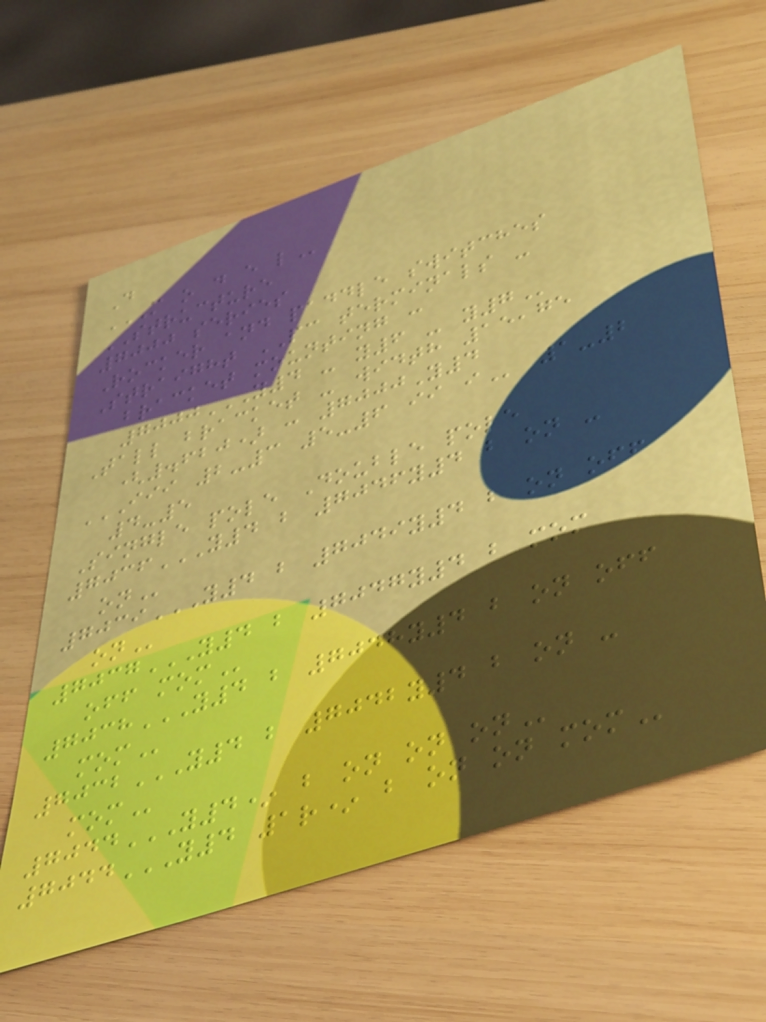D
M O D E L
STRUCTURE
7000 series
Rocker and paddle switches
Straight PC terminals -
bracket mounting :
7000Y4 - Y6 - Y7
Tall bracket - width 15,75
(.620) : 7000Y4
III 2-3 5-6 II I 1-2
4-5
Single pole Double pole
7036Y4 B 7046Y4 B ON -
ON
7039Y4 B 7049Y4 B ON OFF
ON
7037Y4 B 7047Y4 B MOM
OFF MOM
7038Y4 B 7048Y4 B ON OFF
MOM
7032Y4 B 7042Y4 B ON -
MOM
7044Y4* B ON ON ON
7044Y4 1R* B ON ON MOM
